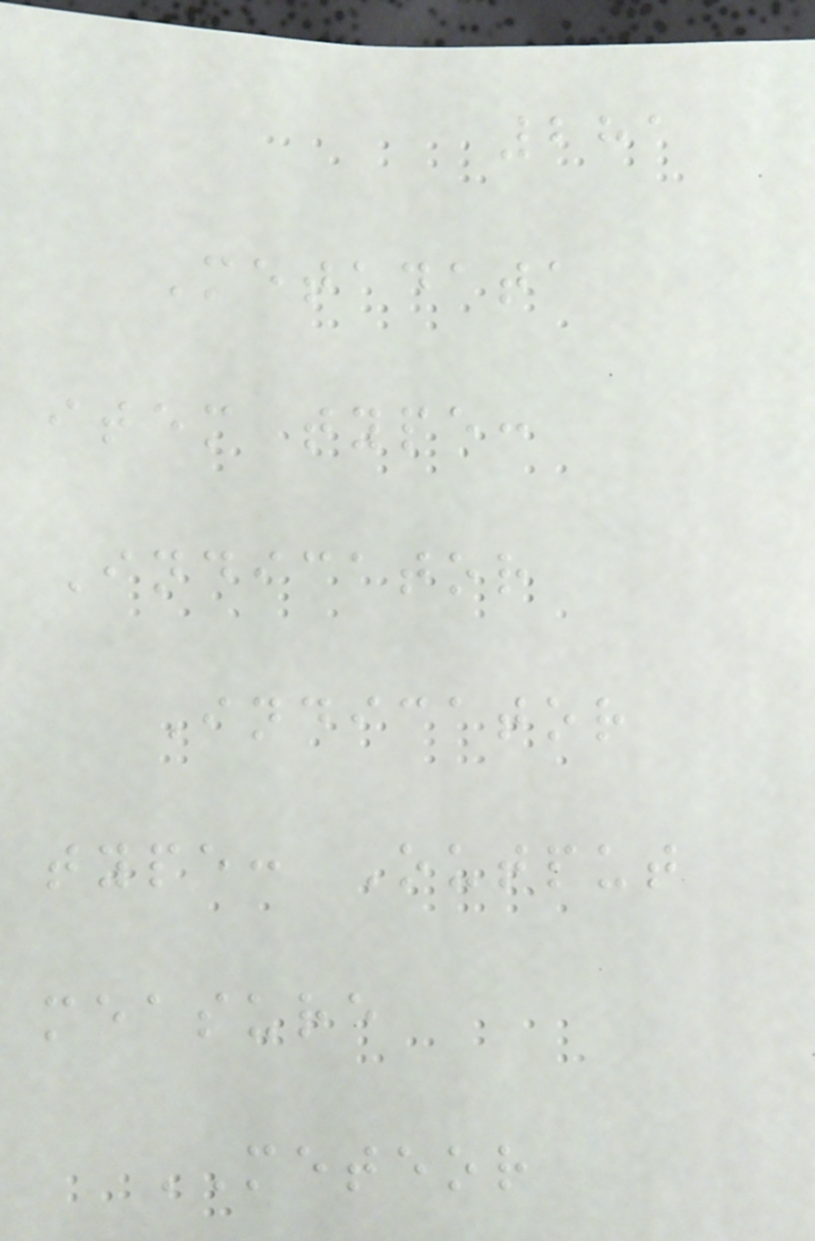281
Metadata
item type:
Indicator
Indicator
type: Output
measure
METEOR
